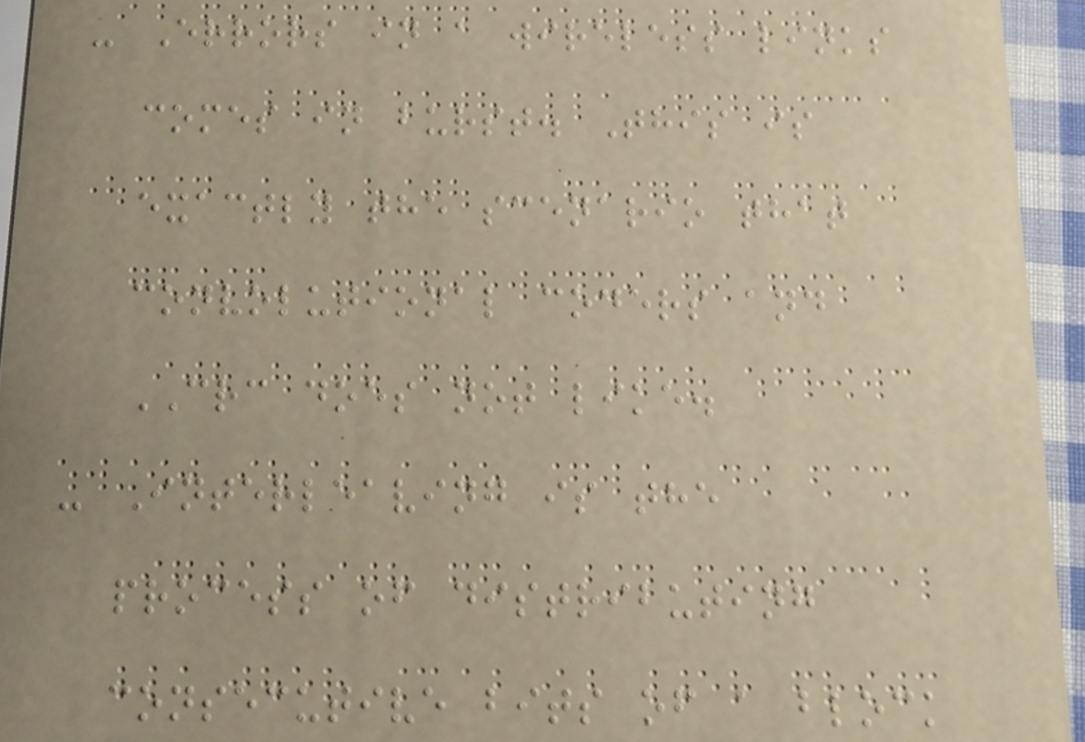- Errors in a wireless links
comes in burst. This is
exactly the scenario that
convolutional coders and
CRC does not like.
- Interleaving is the
process of distributing
consecutive bits of a block
